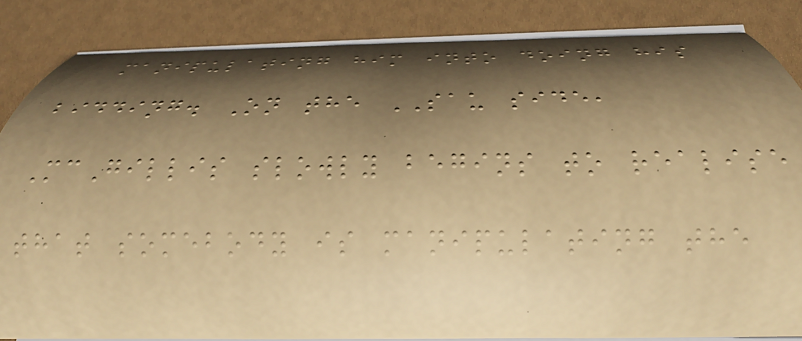manipulating him into doing his
bidding. On the SAU side,
McGillis slowly begins to realise
that somebody is manipulating the
